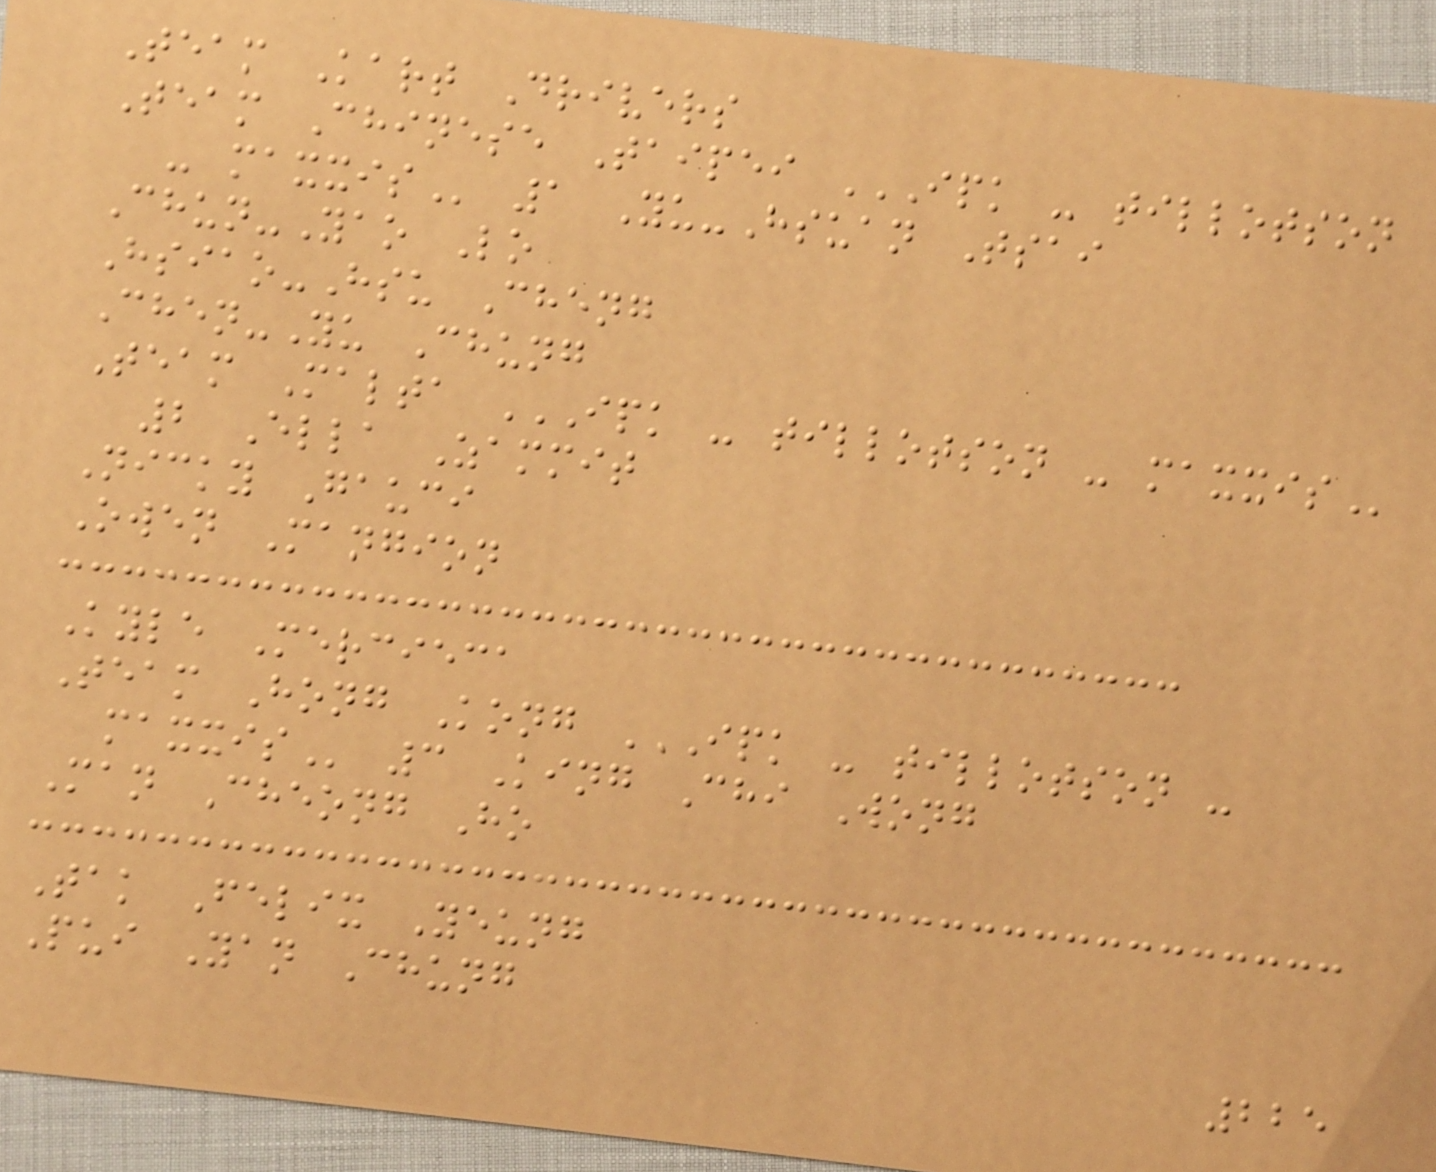Team Kart Drivers
Team Chinese Taipei IPK - TILLOTSON
- MAXXIS 1 Yu-Hsuan Tsai
Chun-Yao Lo
Hsiao-Hsu Cheng
Chen-Yu Chung
Team Malta IPK - TILLOTSON - MAXXIS
2 Ella Zammit
Nicky Gauci
Owen Mangion
Kyle Mercieca
Team Hong Kong IPK - TILLOTSON -
MAXXIS 3 King Chi Wong
Man Cheong Ho
Tak Felix Yeung
Pui Yan Chung
225
